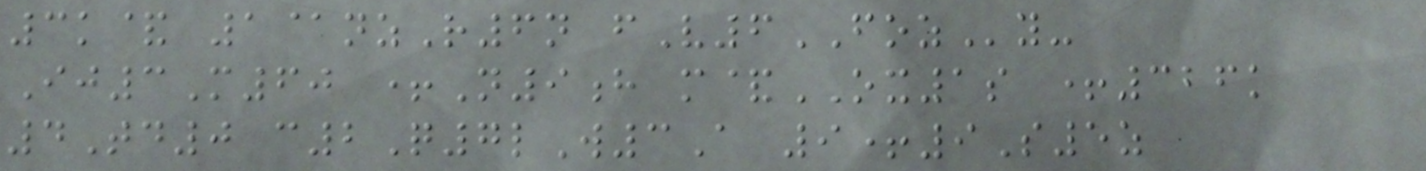3k& 1@nzR6n fV6FOZy-
Ij3M60 +N9h m&OX1s +326k
4Td0 c2Q7lW3A 9+9S5z
